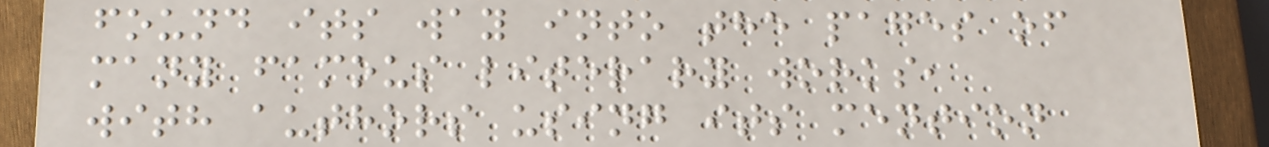found its way into the pages of
many famous literary works,
with authors using its mention
